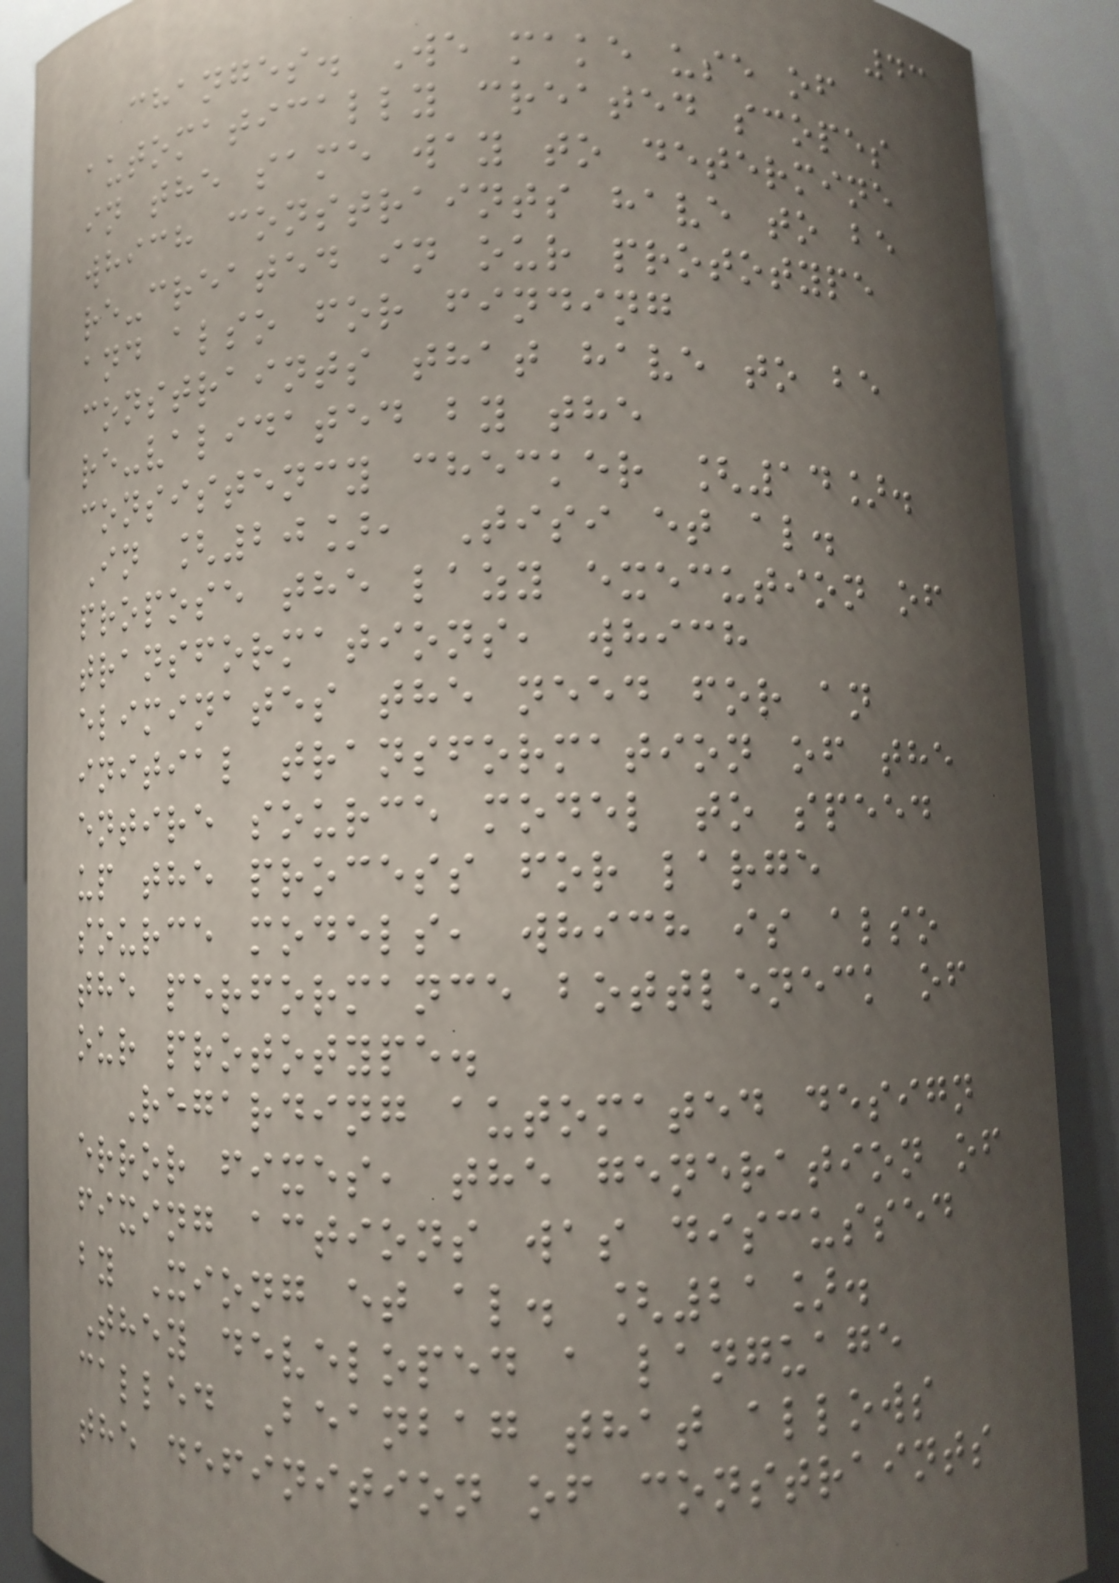43
changes. We make use of
automatically created scopes
in the same way to determine
which constraints have to be
re-created in our prototype
and also for finding
constraints that have to be
re-validated by the
consistency checker [14].
In [20], Tisi et al.
propose the lazy execution of
transformations, which
eliminates the need for an
initial transformation of the
entire source model to speed
up the process for large
source models, which is also
the performance bottleneck of
our prototype.
Regarding automated design
error fixes, the generation of
fixing actions was discussed
by Xiong et al. [21].
They developed a language
called Beanbag that allows
the definition of constraints
